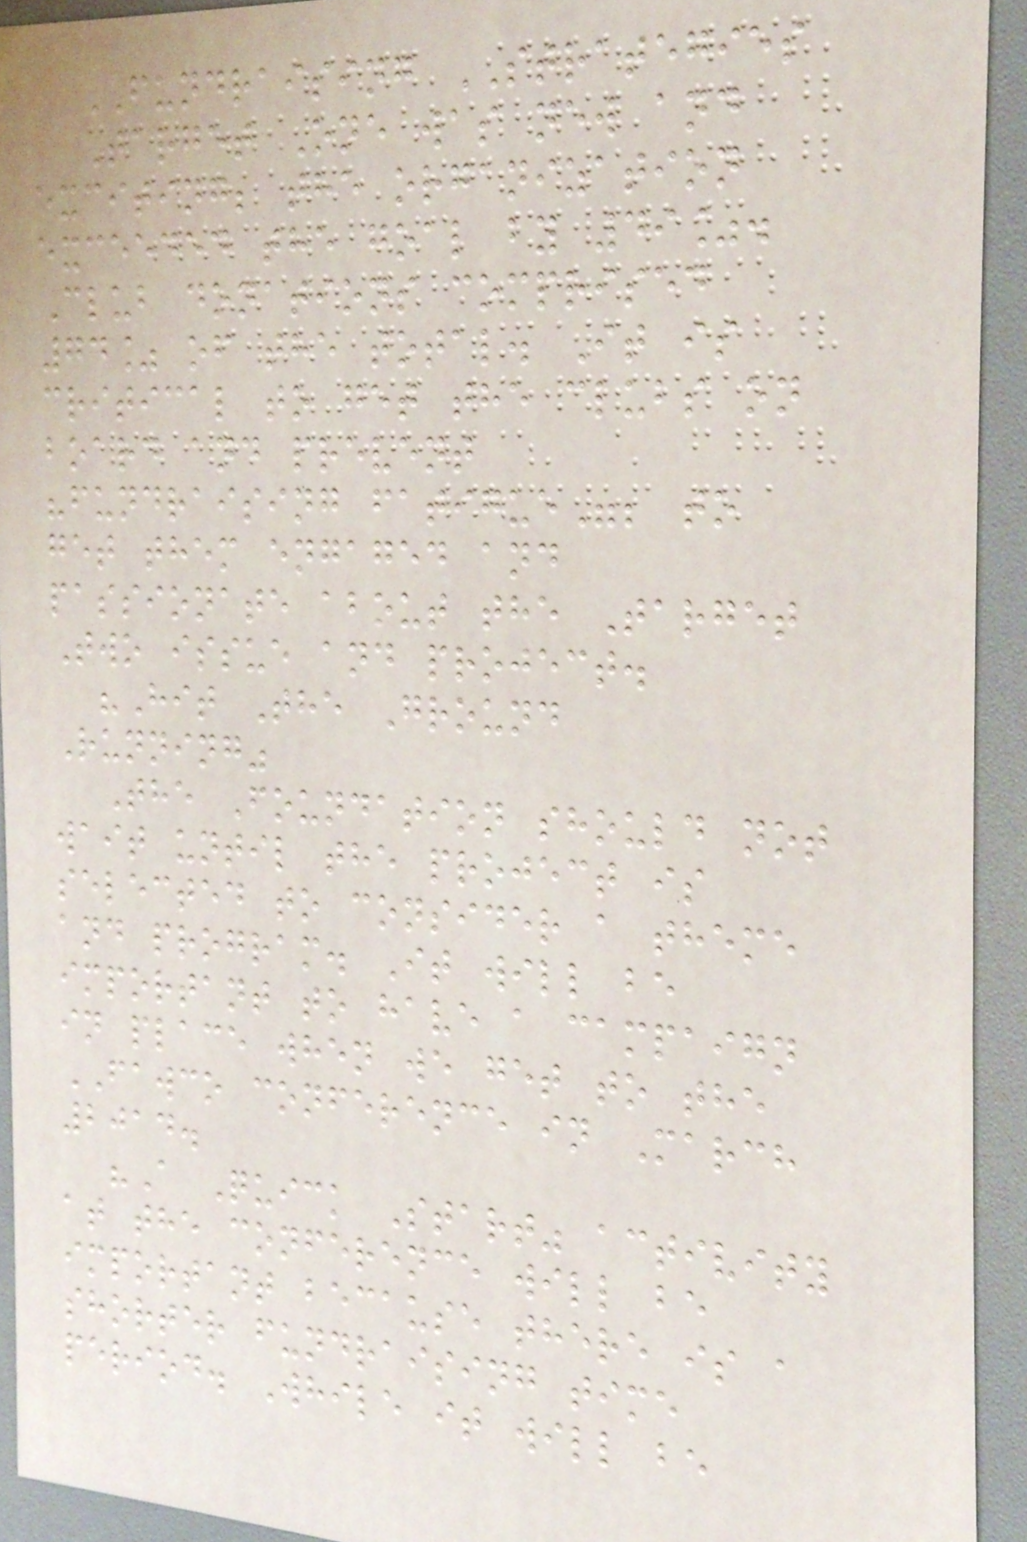FUNDRAISING STRATEGIES
Target One was new and
exciting; the organization
exceeded the goal by 49%.
Club donations comprised
74% of the total. It is
critical to get the clubs on
board and prevent
"fundraising fatigue"; to
get them engaged and
passionate about the Target
Two issue and project.
"Hit The Ground
Running"
The Foundation should not
wait until the project is
selected to consider a theme
and program. It will be
important to have a campaign
in place when we get to the
FAWCO conference in March
2014.
"A Quick Start" activity
at the conference will be
important because there is a
shorter fundraising time
period. While it will be
